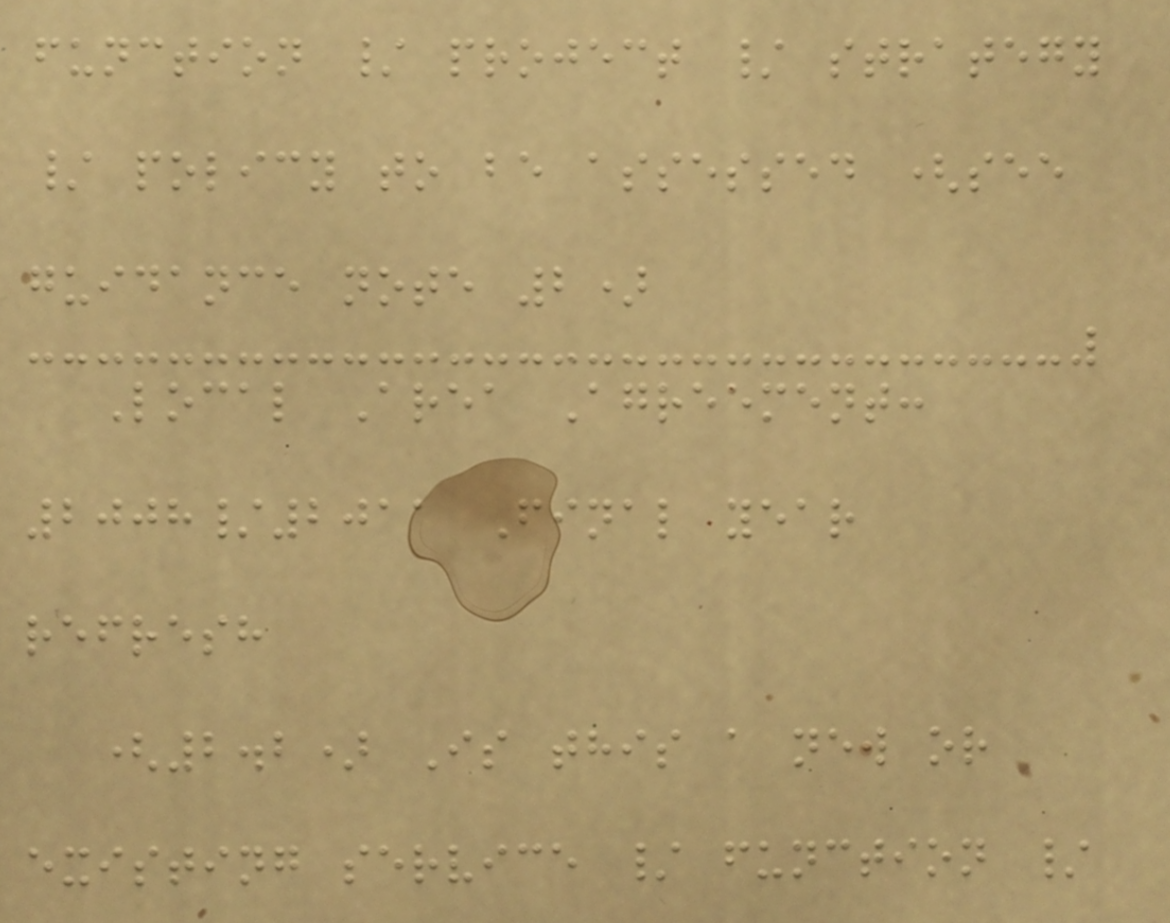function / project / strategy
/ policy to be assessed (see
guidance note 2)
Local Area Agreement:
2008/2011 Final year
refresh
(2.2) Is this a new or
existing service / function /
